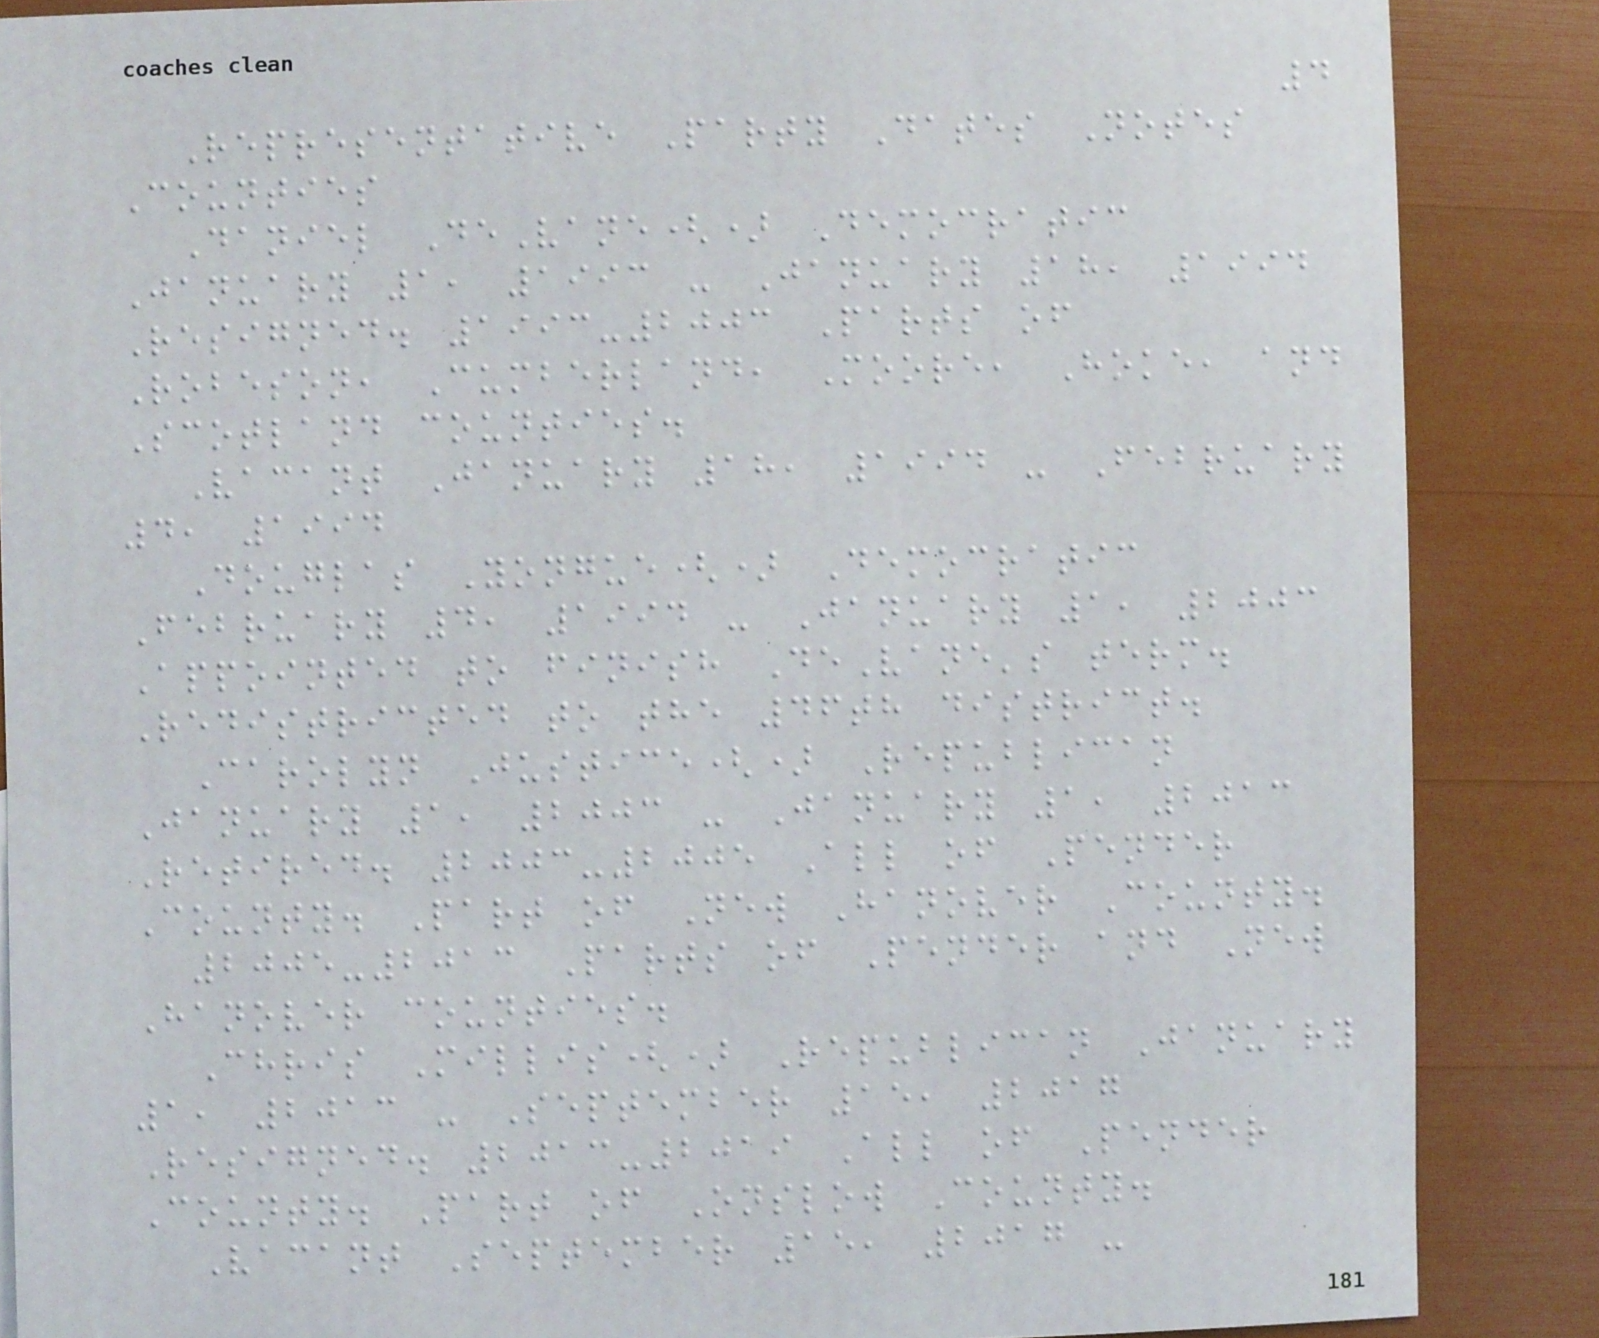4
Representative Party Dates Notes
Counties
Daniel DeVane() Democratic
January 1, 1993 - January 18, 1994
Resigned. 1993-2003 Parts of
Robeson, Cumberland, Moore, Hoke, and
Scotland counties.
Vacant January 18, 1994 - February
4, 1994
Douglas Yongue() Democratic
February 4, 1994 - January 1, 2003
Appointed to finish DeVane's term.
Redistricted to the 46th district.
Carolyn Justice() Republican
January 1, 2003 - January 1, 2013
Retired. 2003-2005 All of Pender
County. Part of New Hanover County.
2005-2013 Parts of Pender and New
Hanover counties.
Chris Millis() Republican January
1, 2013 - September 15, 2017
Resigned. 2013-2019 All of Pender
County. Part of Onslow County.
Vacant September 15, 2017 -
